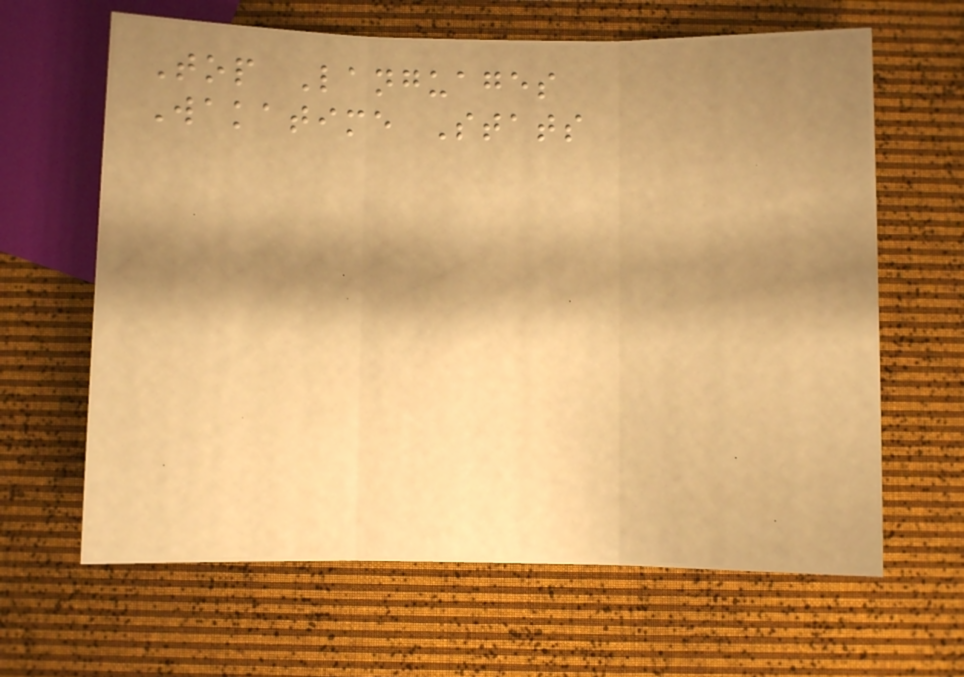Top Languages
Wakatime Stats
